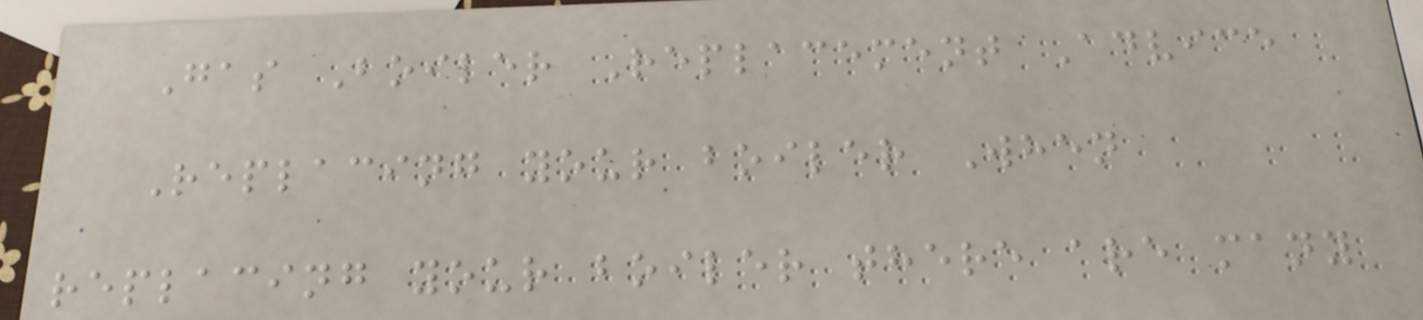Gas Boiler Replacement Advice
Replacing your boiler When
replacing your boiler there are many
